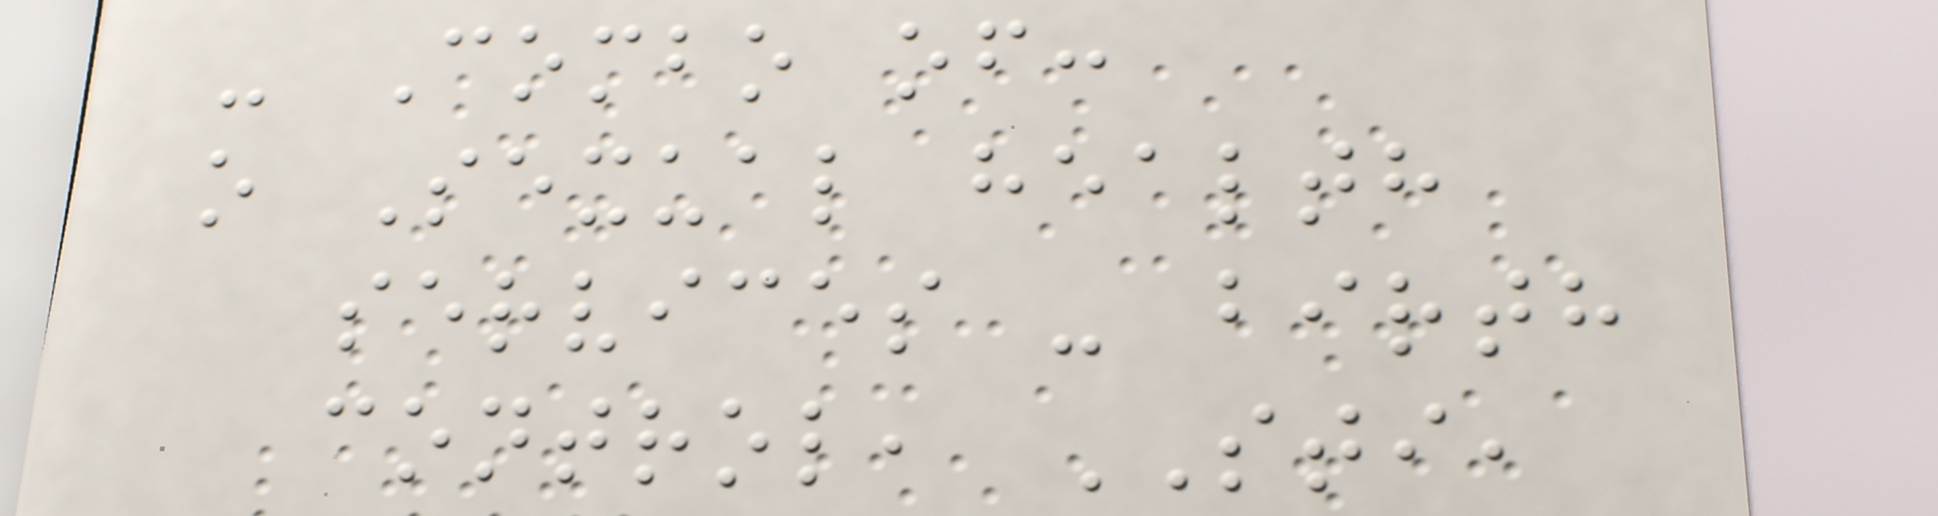- Combo of:
o Sexual health
services - birth
control, STI,
